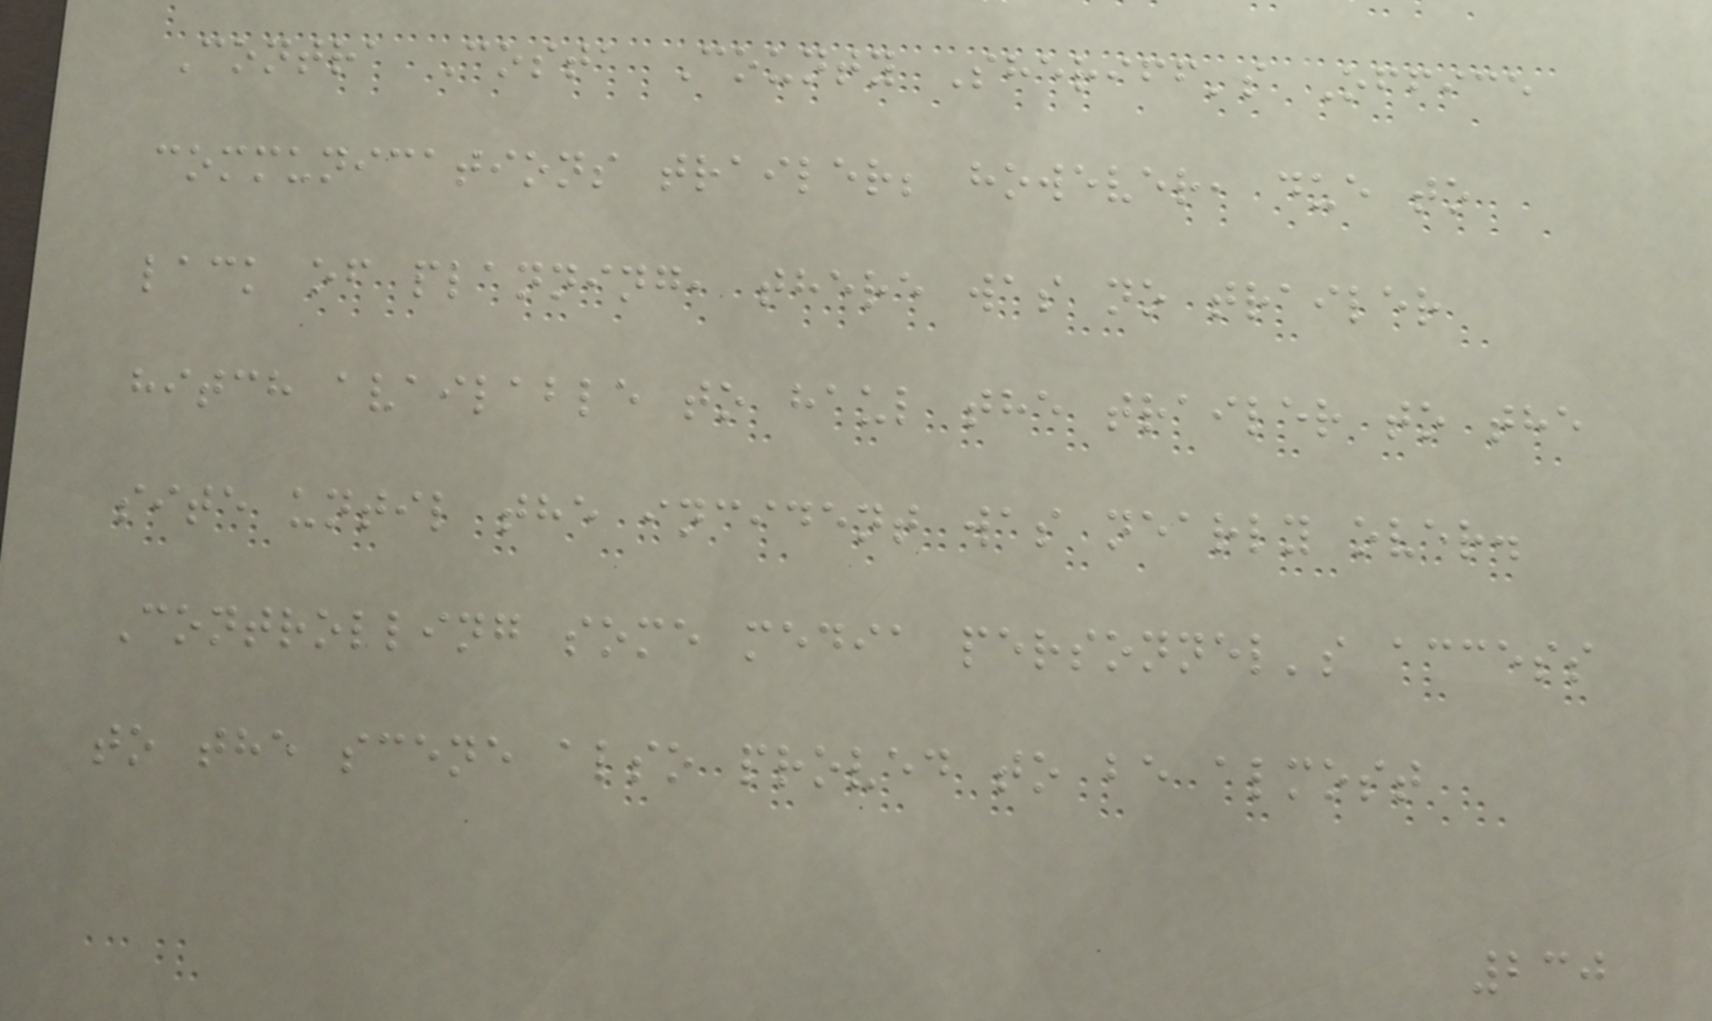Contra Costa County Sheriff's Office
communications trailer; however, due to
lack of planning, there was no trailer
hitch available to haul the trailer to the
site until the incident was nearly over.
Controlling some media personnel's access
to the scene also proved to be almost
230
